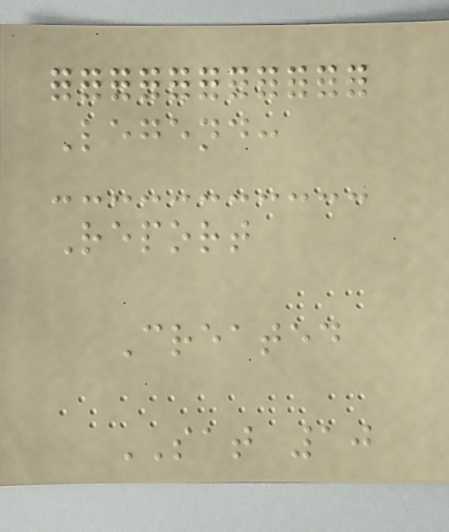Legend:
Report
Created
SAT 10
